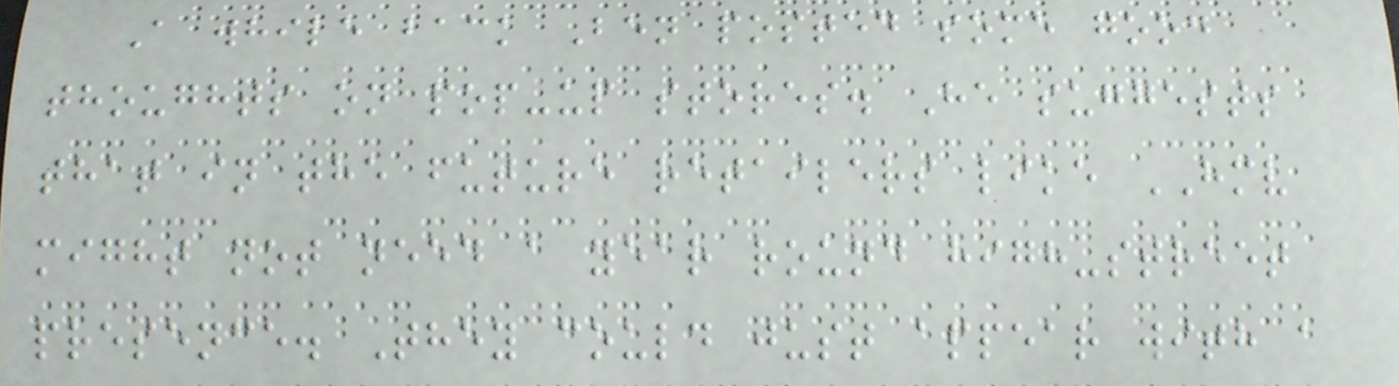A while back Ben posted some good
thoughts on pop-up stores. He suggests
that in the future retailers like HMV
might not need a year round high-street
presence. They could just appear with a
